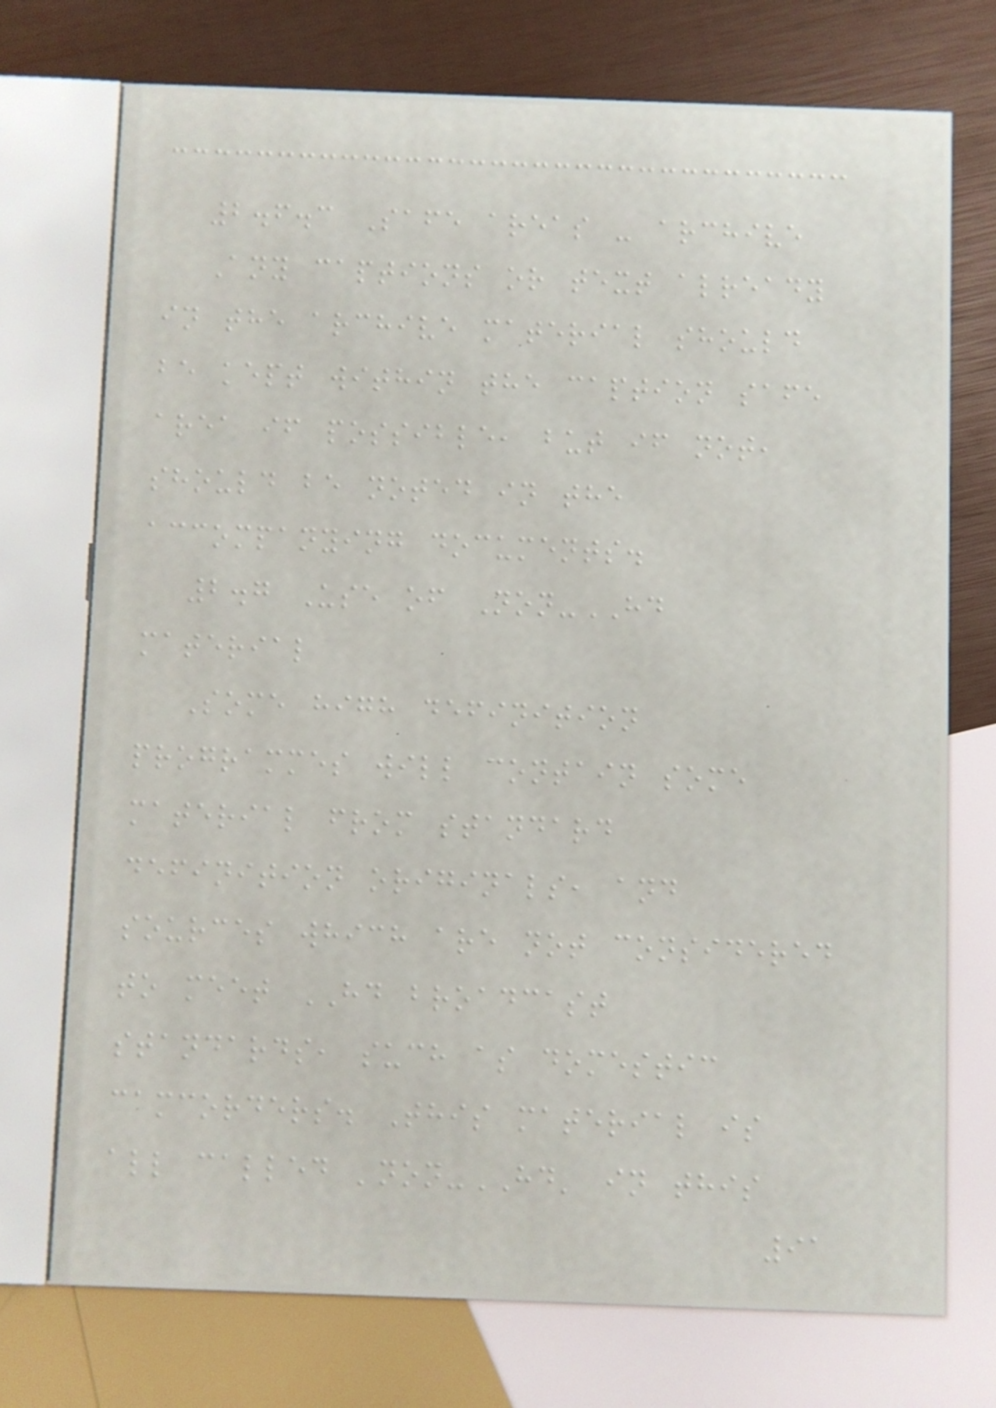2.6.3 Safe areas - archive
Any captions or text already
in the archive material should
be kept within the caption safe
area if possible, but if not,
should be noted in the
accompanying documents.
2.7 Use of Non-HD
material
Some high definition
programmes will contain some
material from standard
definition originals, and
sources which are not considered
to meet HD broadcast
standards, such as domestic
camcorders. This material is
all called 'non-HD' in this
91
